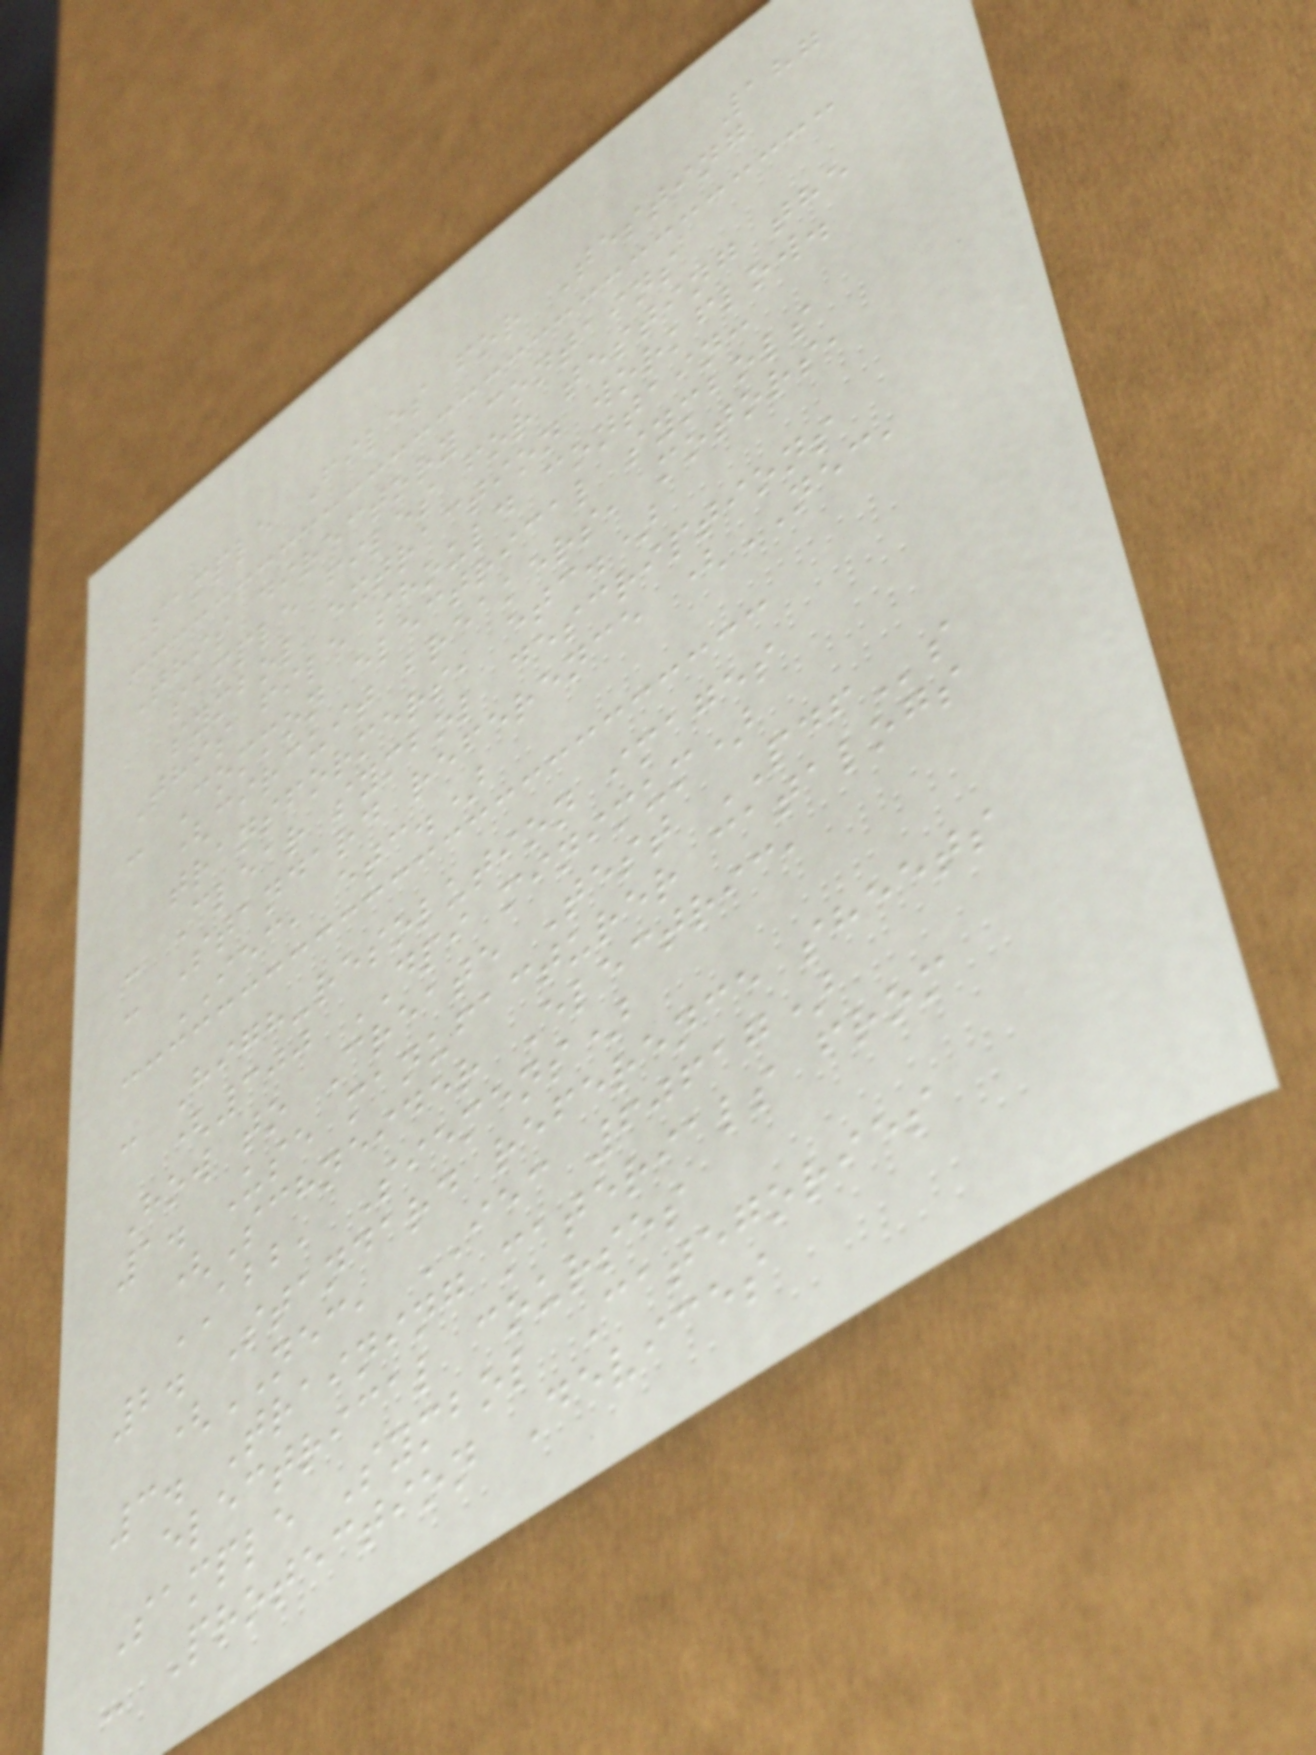187
Sample Files for Testing
This directory contains
sample files for testing the
symbol extraction workflow.
This file should contain:
- Common electrical symbols
(circuit breakers, motors,
transformers, etc.)
- Clear symbol descriptions
- Standard reference (NEC,
IEC, etc.)
- High-resolution images
(300 DPI minimum)
How to Create Test PDFs
1. Use manufacturer catalogs
(Schneider Electric,
ABB, Siemens)
2. Standard reference sheets
(NEC, IEC 60617)
3. Training materials from
electrical courses
Sample Symbol Categories
- Protection Devices
